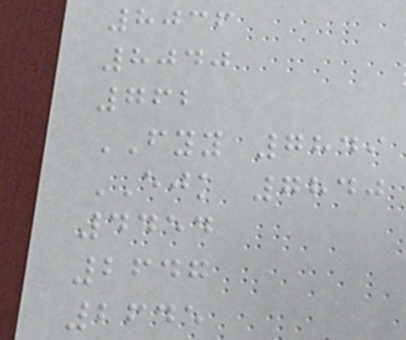8036
8040
762
FYY 7849
EJK 7840
4454
2647
2645
